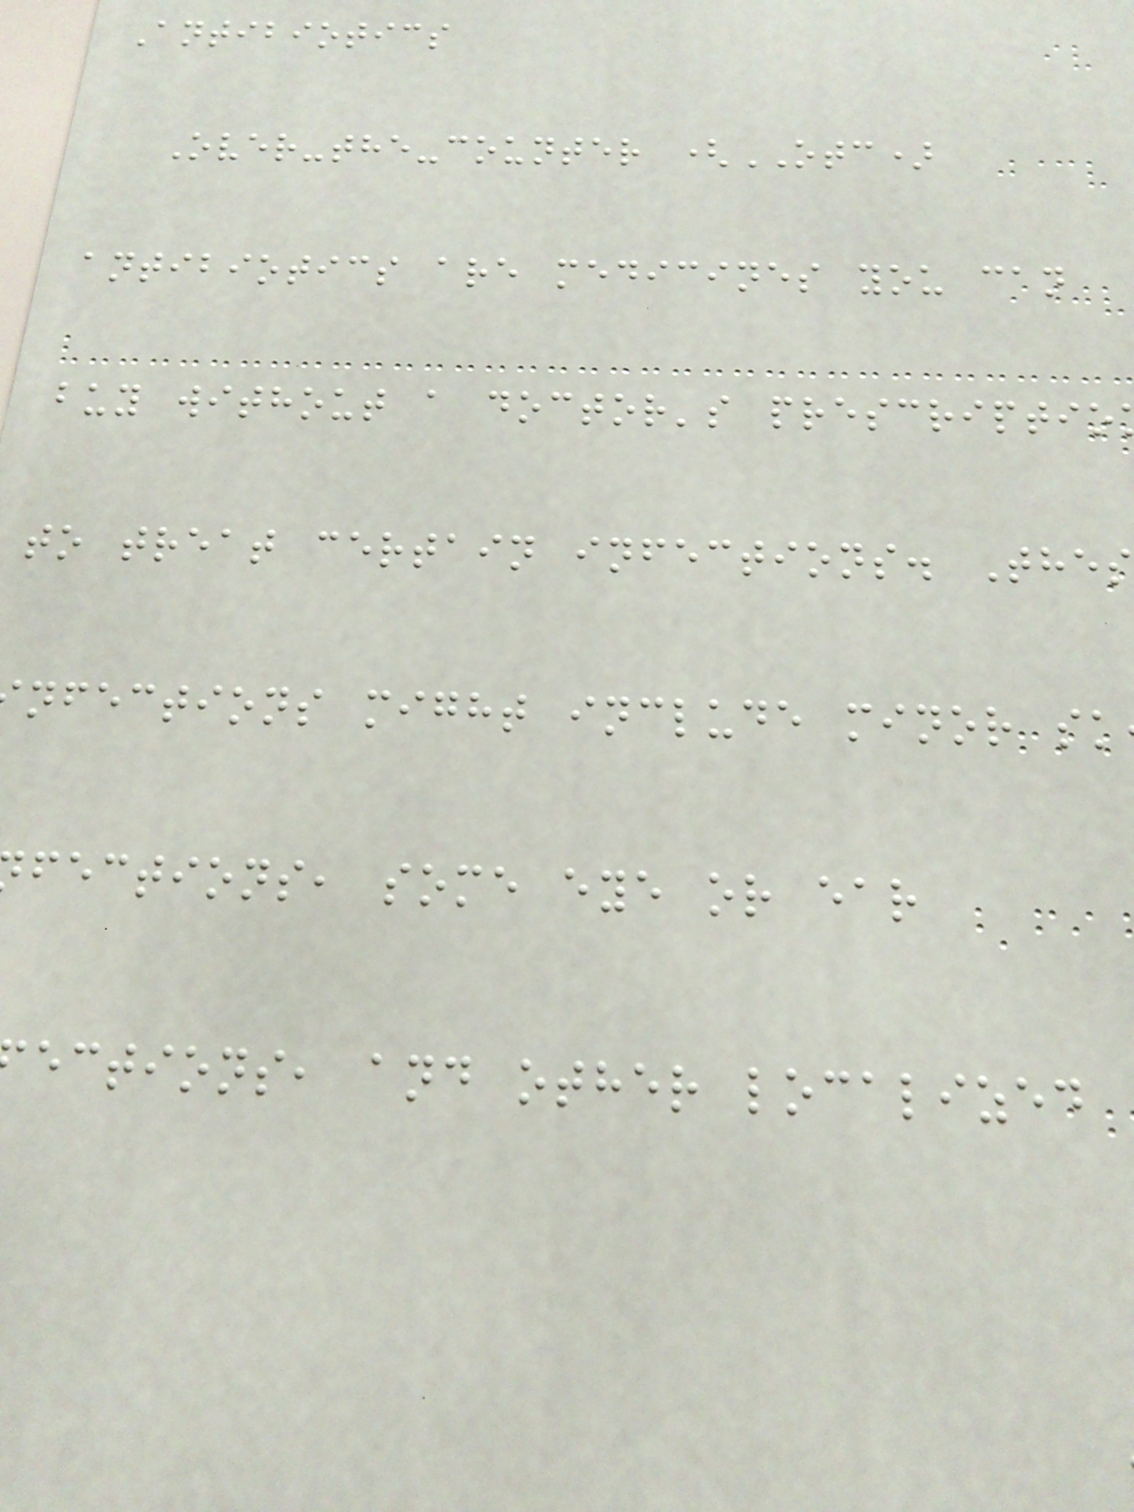Antibiotics
Over-the-counter (OTC)
antibiotics are medicines you can
buy without a doctor's prescriptio
to treat certain infections. Thes
nfections might include minor sk
fections, some eye or ear
ections, and other localized
